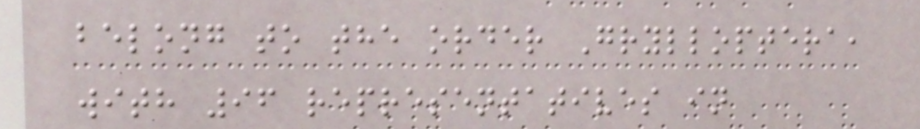belong to the order Grylloptera,
with 96 representatives in
